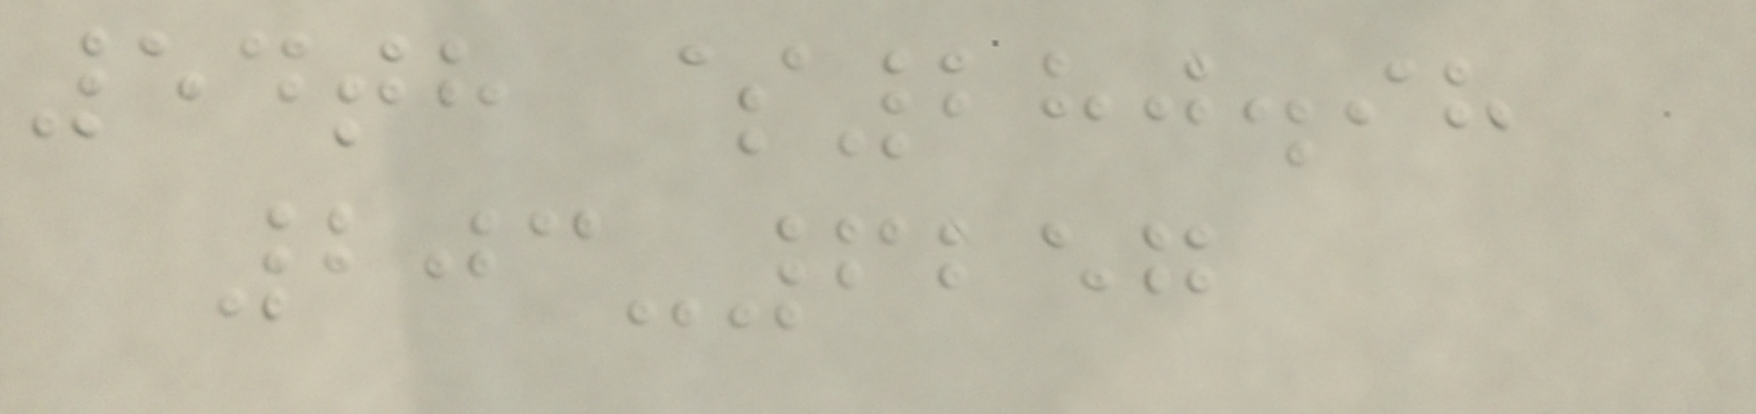54th $280.98
203-6257
